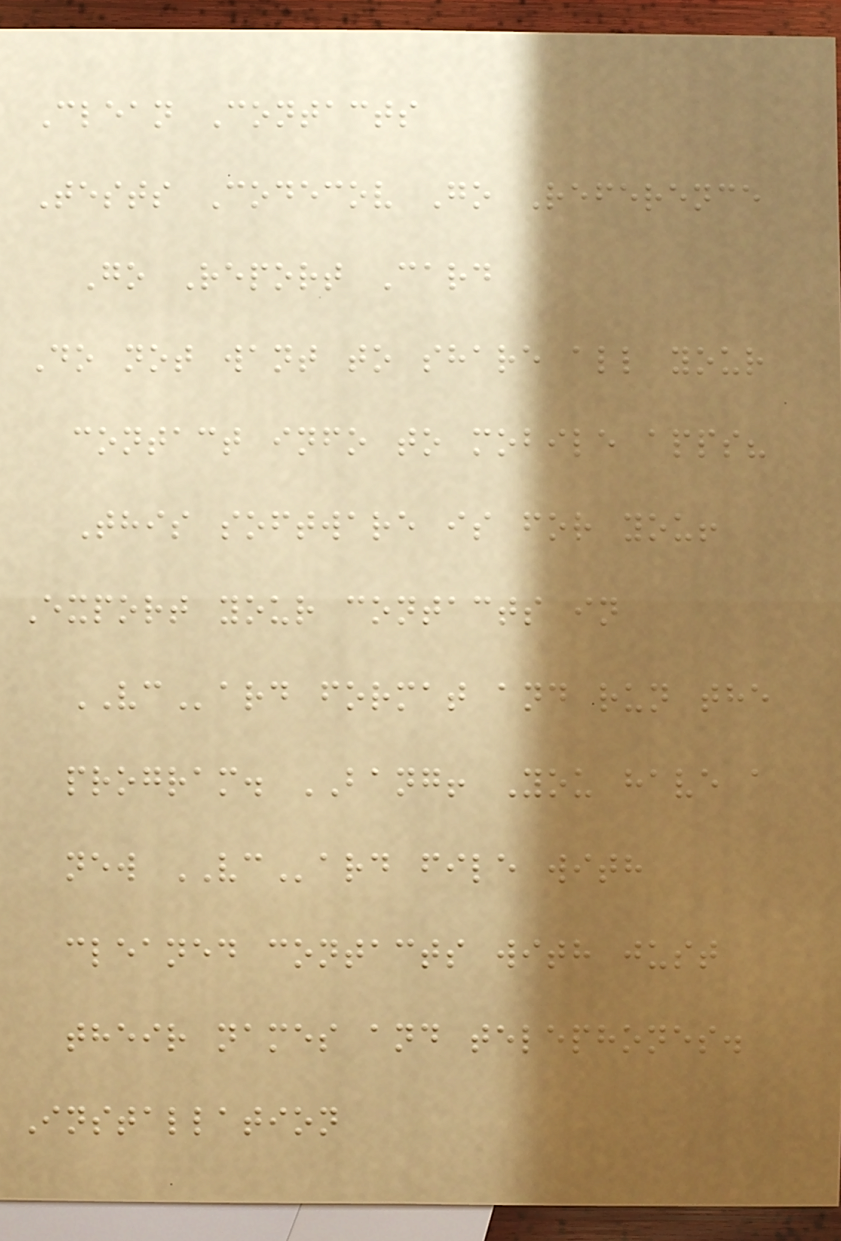Clean Contacts
Tests Codecov Go Reference
Go Report Card
Do not want to share all your
contact info to mobile apps?
This software is for you!
Export your contacts in
VCard format and run the
program. BANG! You have a
new VCard file with
cleaned contacts with just
their names and telephones.
Installation
